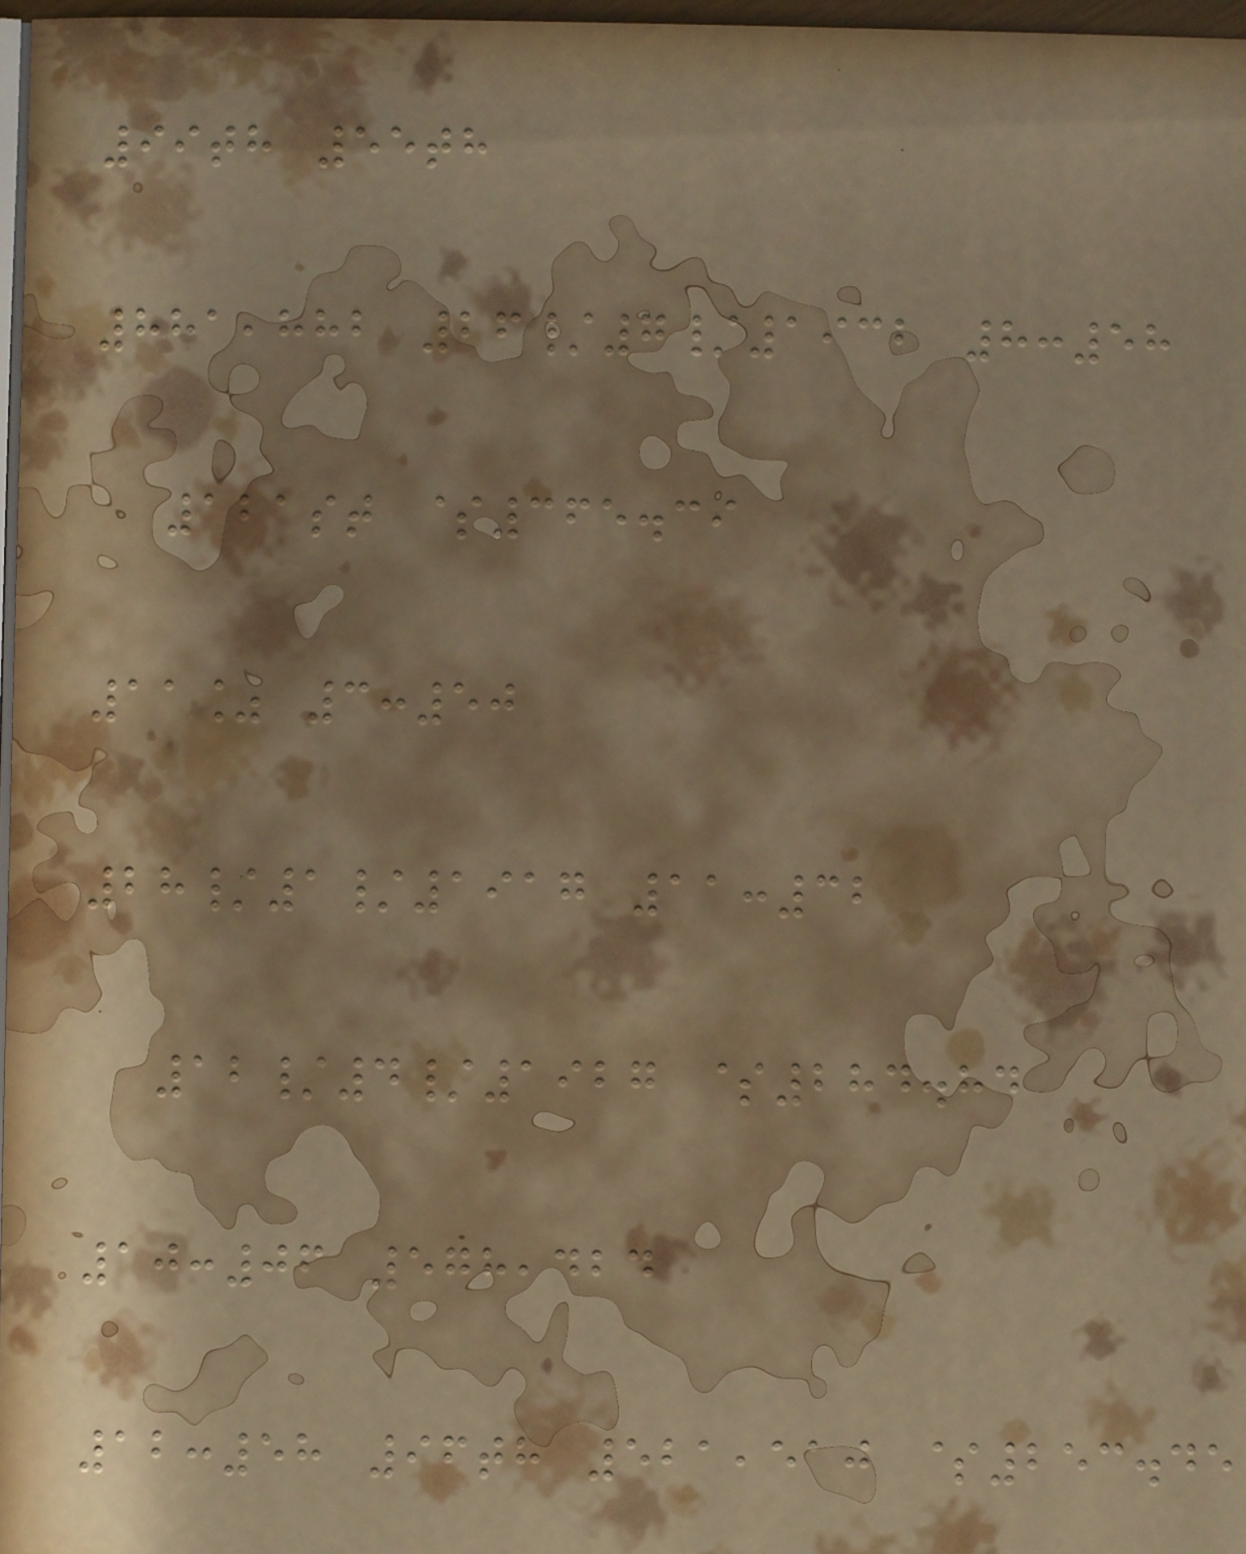99th 55th
881,882 26/7/1932 8:58
121st $365.39
11% 3:50
28/1/1917 11:32
12/4/1927 $284.84
10:06 578,424
12:58 96th 521,510 $253.45
